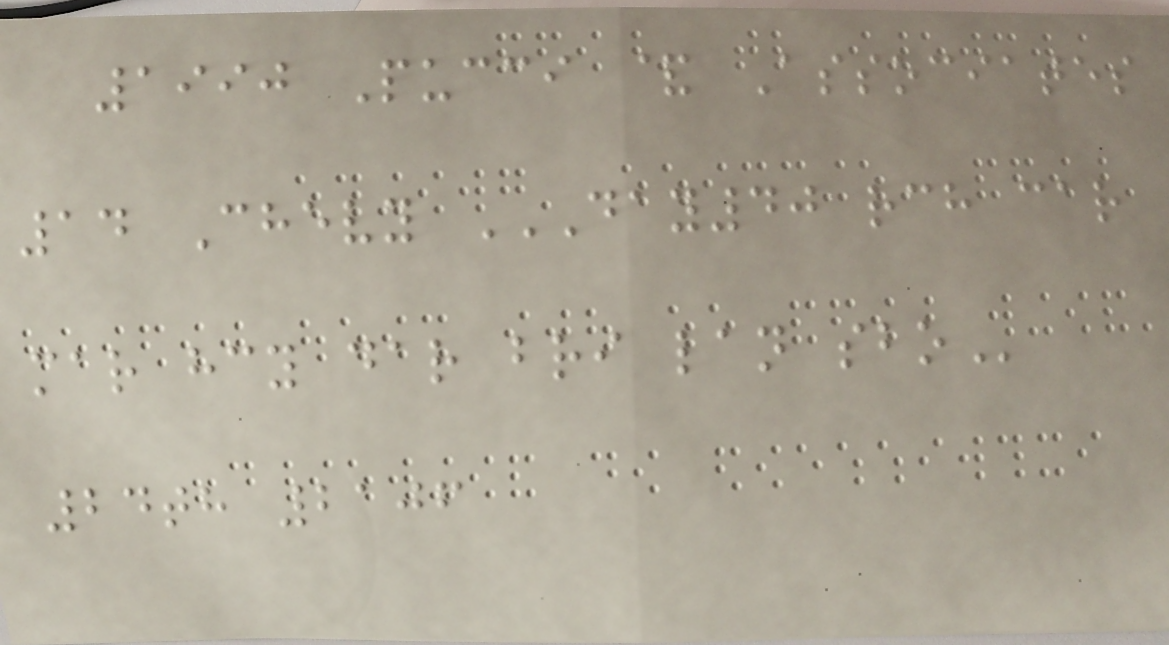1990 Pucci & Associates
14 Chevy DAY40 RCH CAR
MAR HCY DAR BRI LAN SBO
24th 2106
